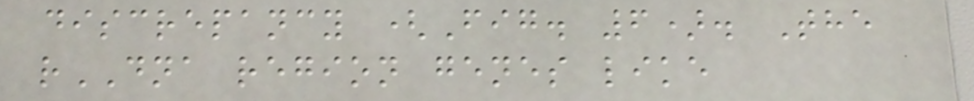discrepancy (Fig. 6). The
rDNA region genes like
